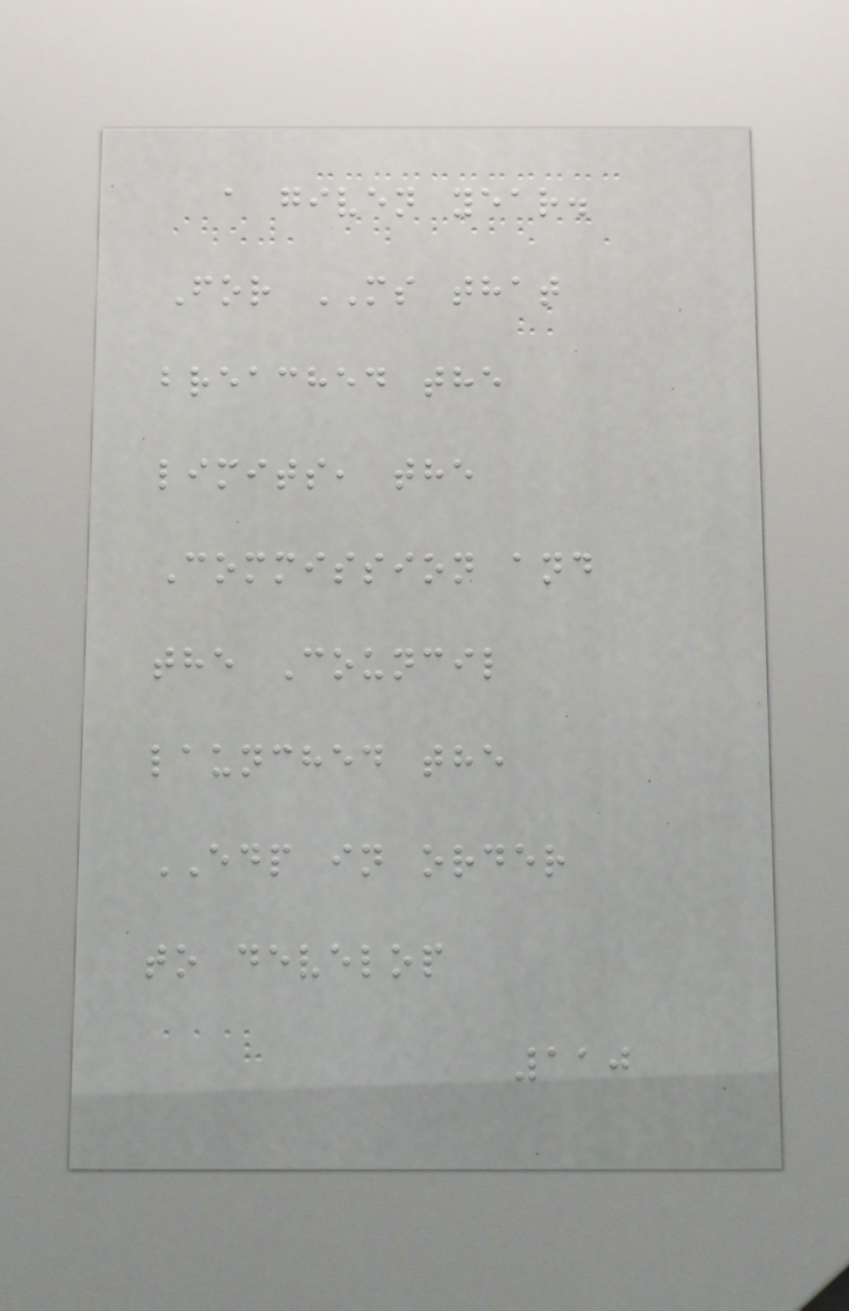a given year.
For MS that
breached the
limits, the
Commission and
the Council
launched the
EDP in order
to develop
110
